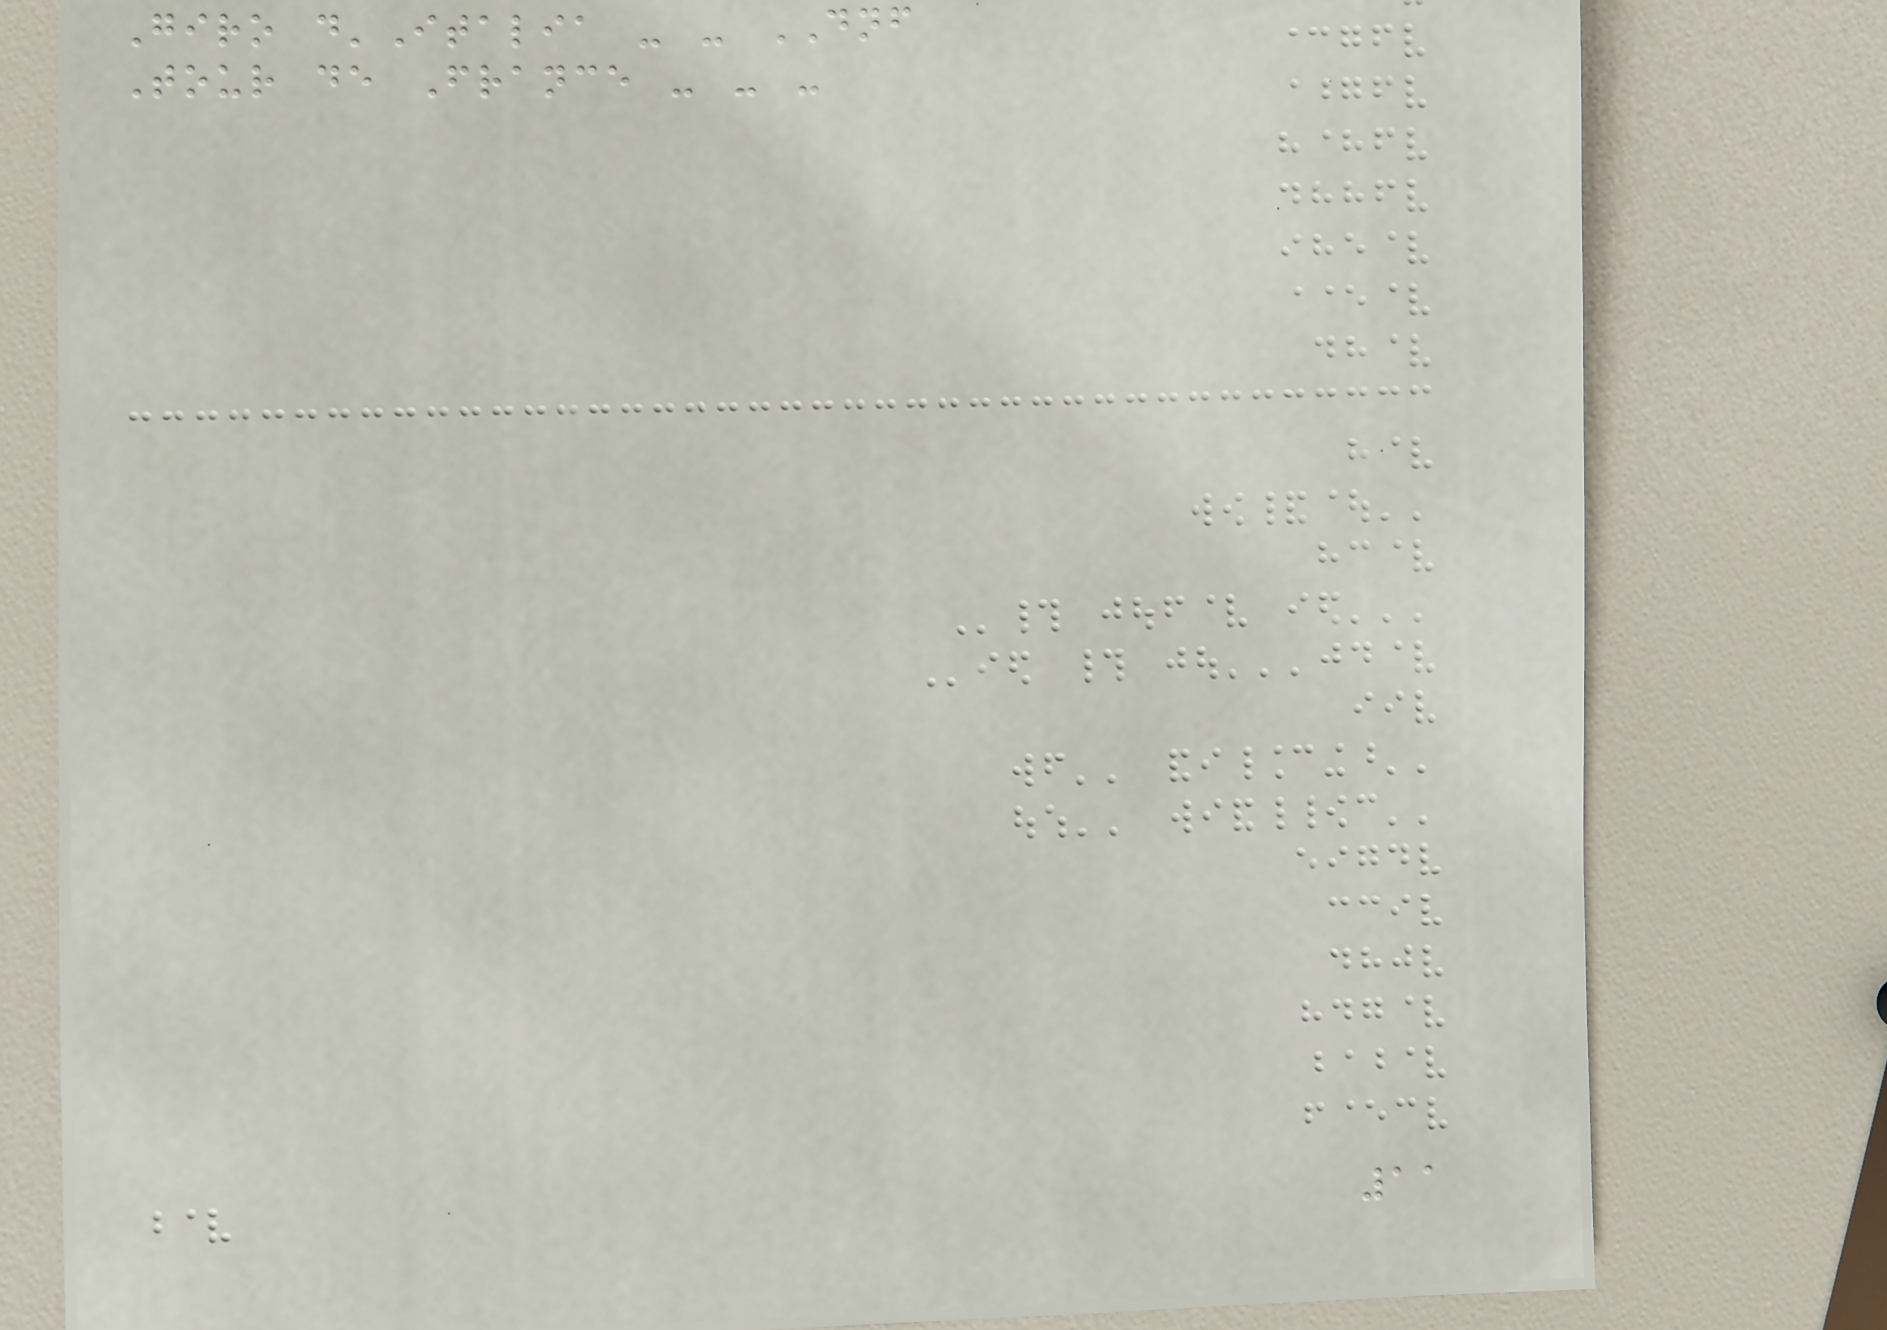Giro d'Italia - - DNF
Tour de France - - -
11
